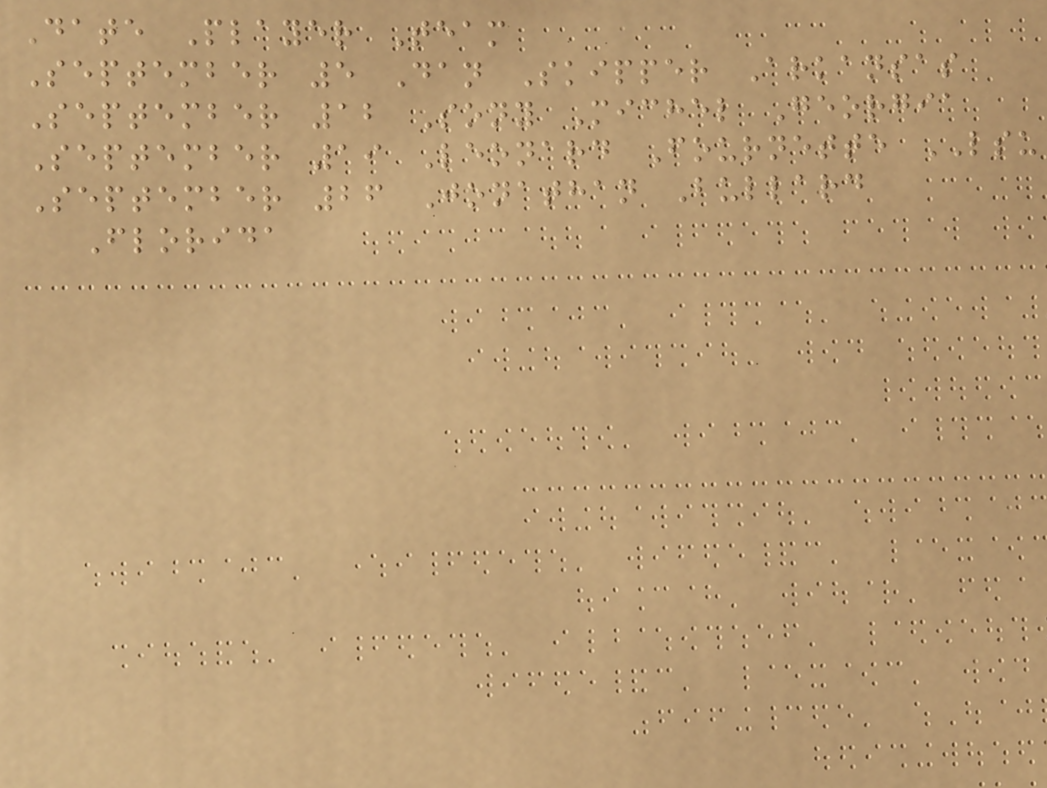Date Player Team
September 5 Dan Skipper Arkansas
September 12 Sony Michel Georgia
September 19 Leonard Fournette LSU
September 26 Jonathan Bullard
Florida
